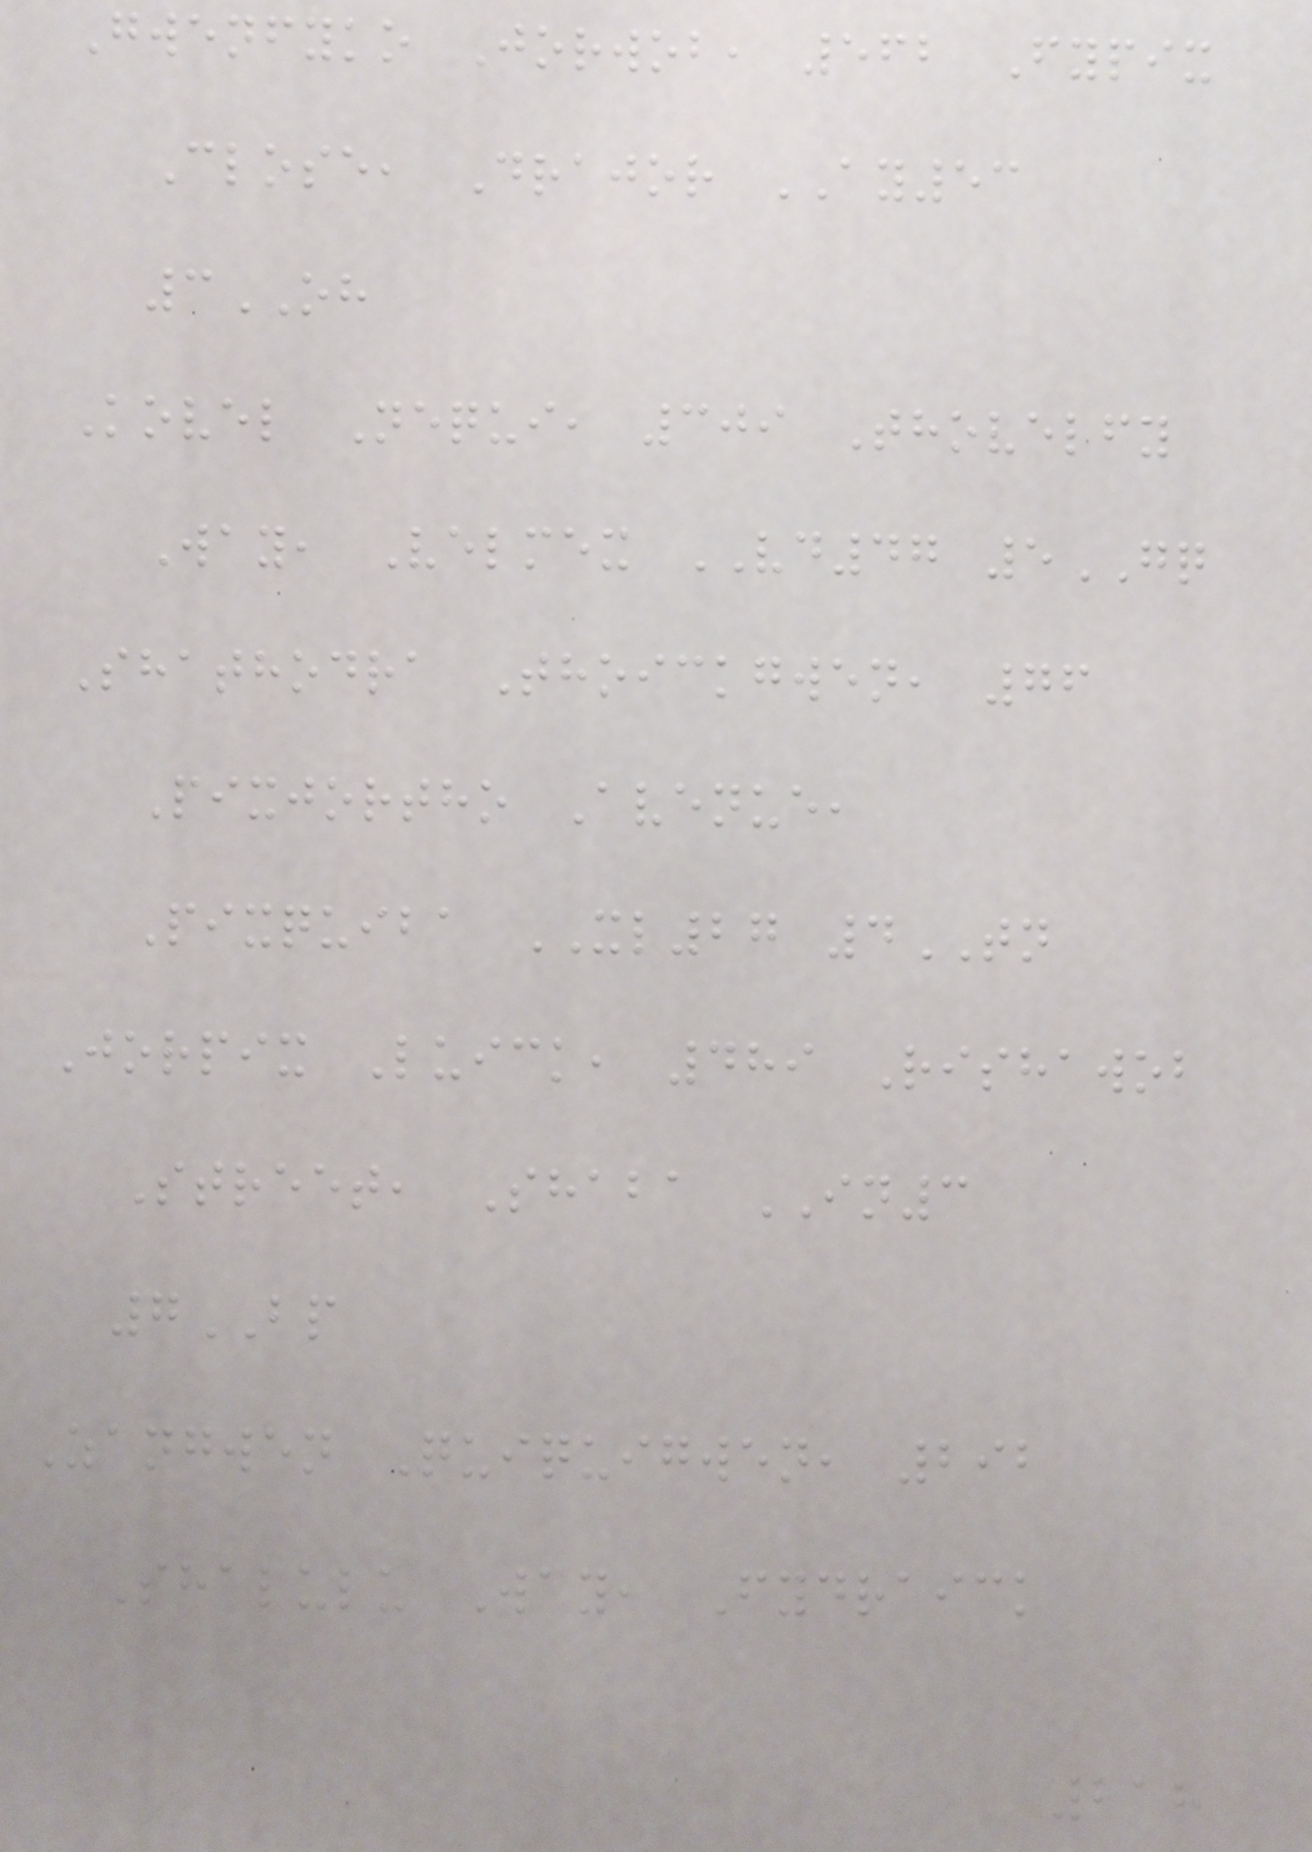Gwenfyko Jorwob, 562 Fypix
Close, Drajor AY53
3OH
Kovel Nequi, 309 Thovelfy
Way, Velmex VD47 5GQ
Shathodra Thoickgwen, 76
Pixjortho Avenue,
Pixquiba XL27 4TN
Jorpix Luick, 489 Rishawob
Street, Shaba IN3
7BP
Zangwen Quiquigwen, 292
Shalulu Way, Fydraick
218
